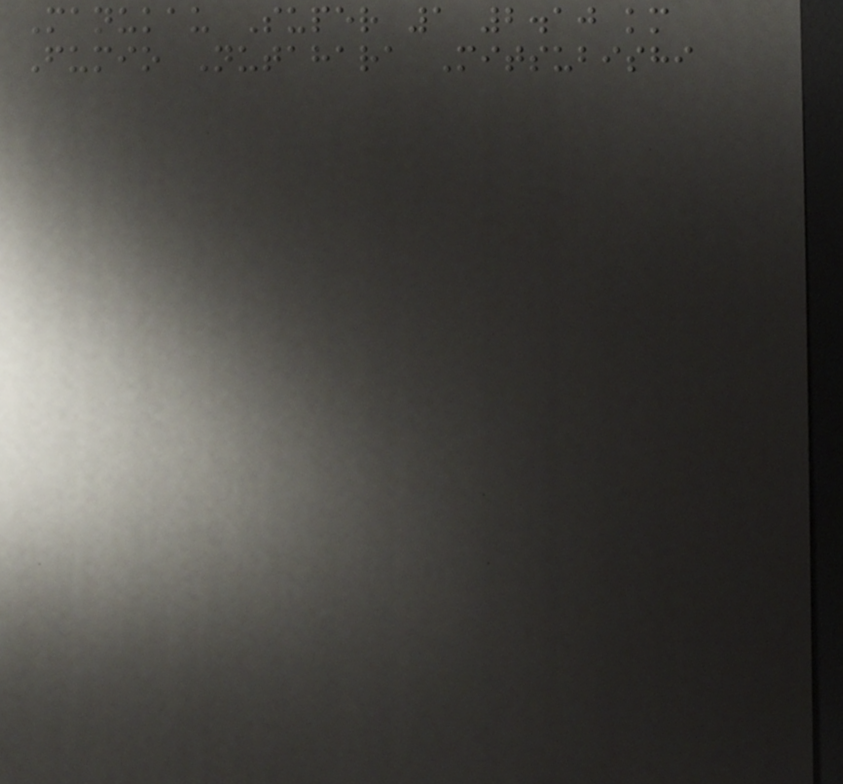Manukau Super 1 2.10 km
Fumio Nutahara Mitsubishi
